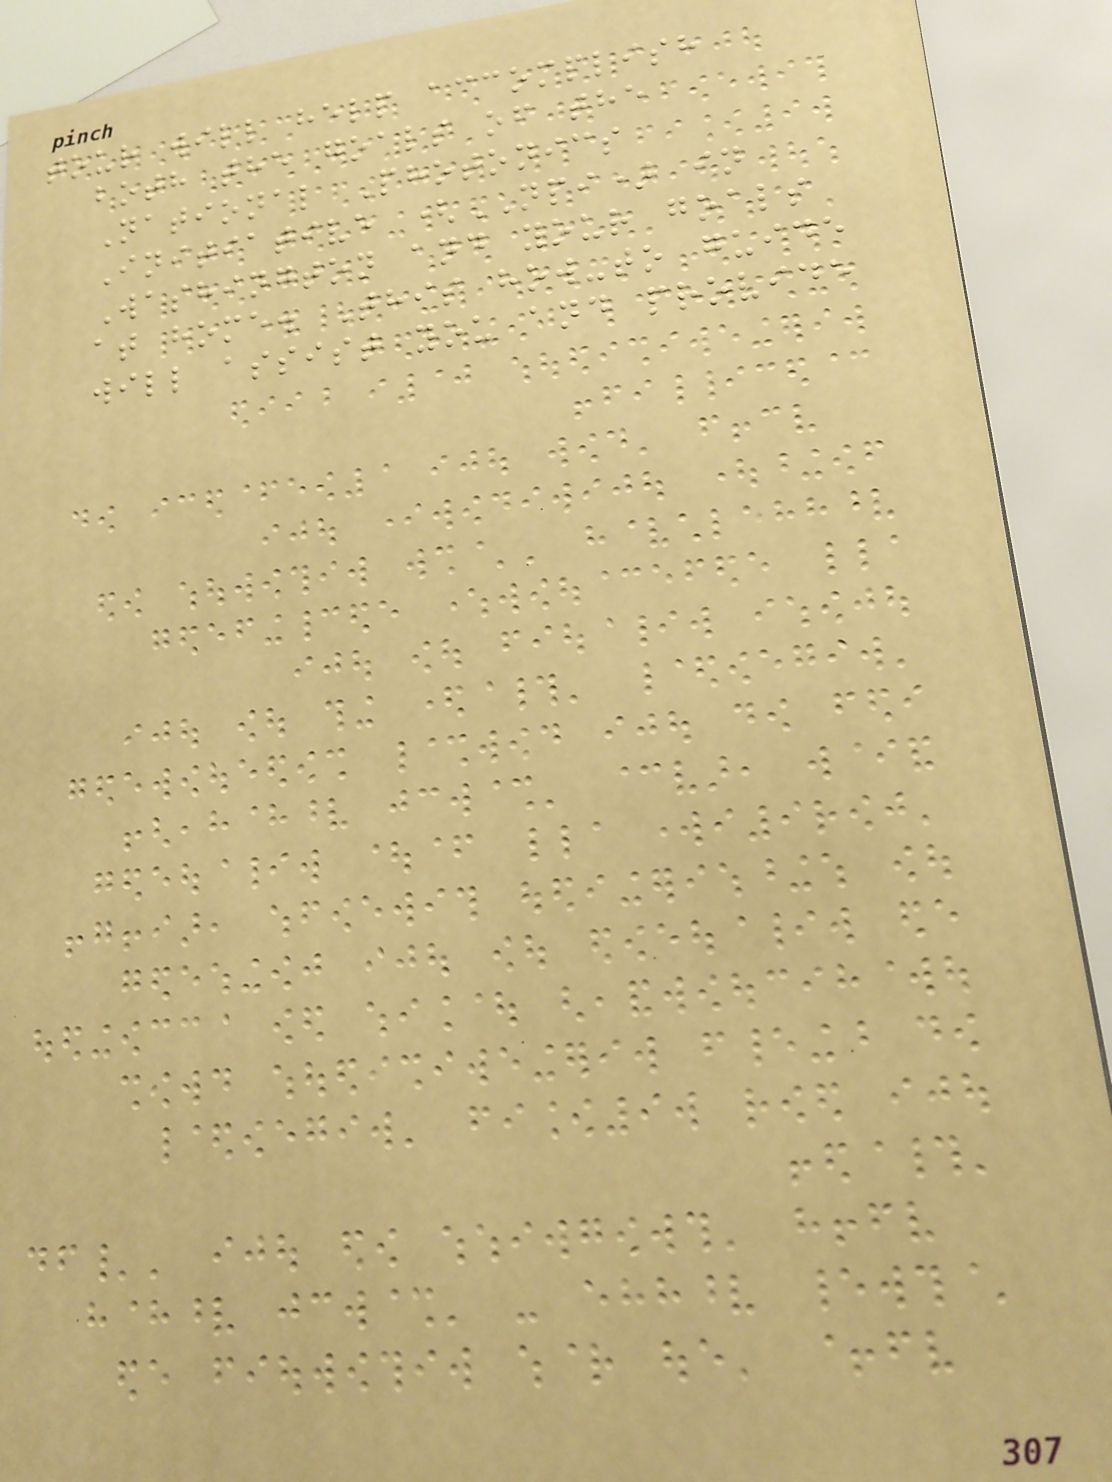tour will help accomplish
both the goals of the
National Photonics
Initiative (NPI) in
Washington and your goals
at home. This how-to guide
will assist you and provide
